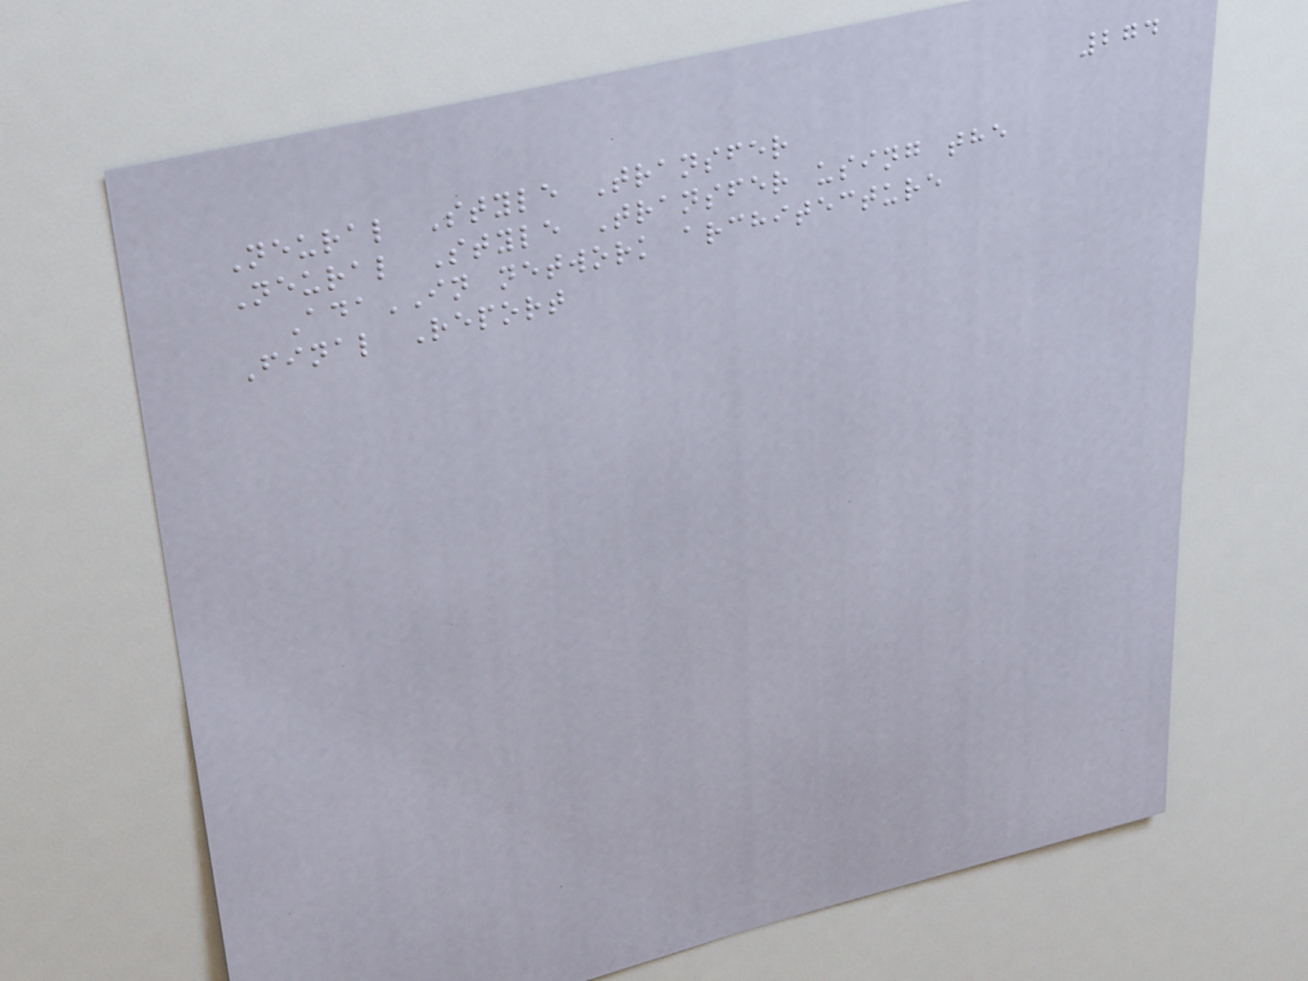274
Neural Style Transfer
Neural Style Transfer using the
AdaIN network architecture
Final Report
